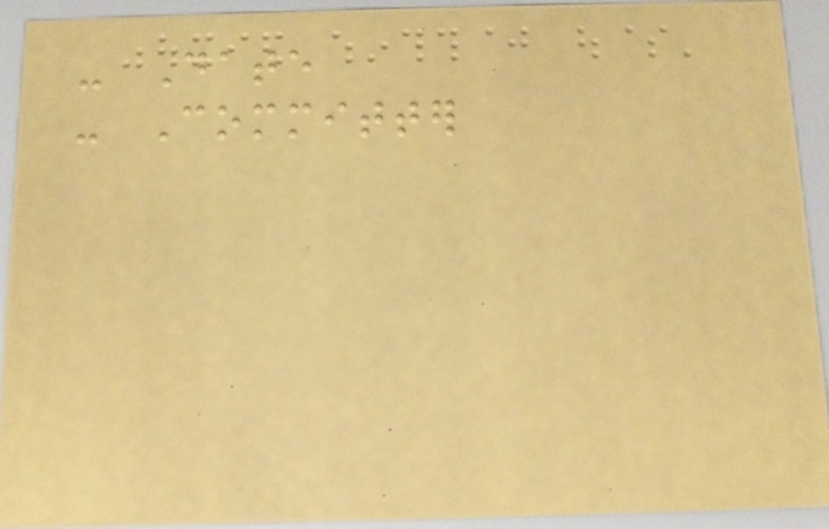- Date
- Committer
